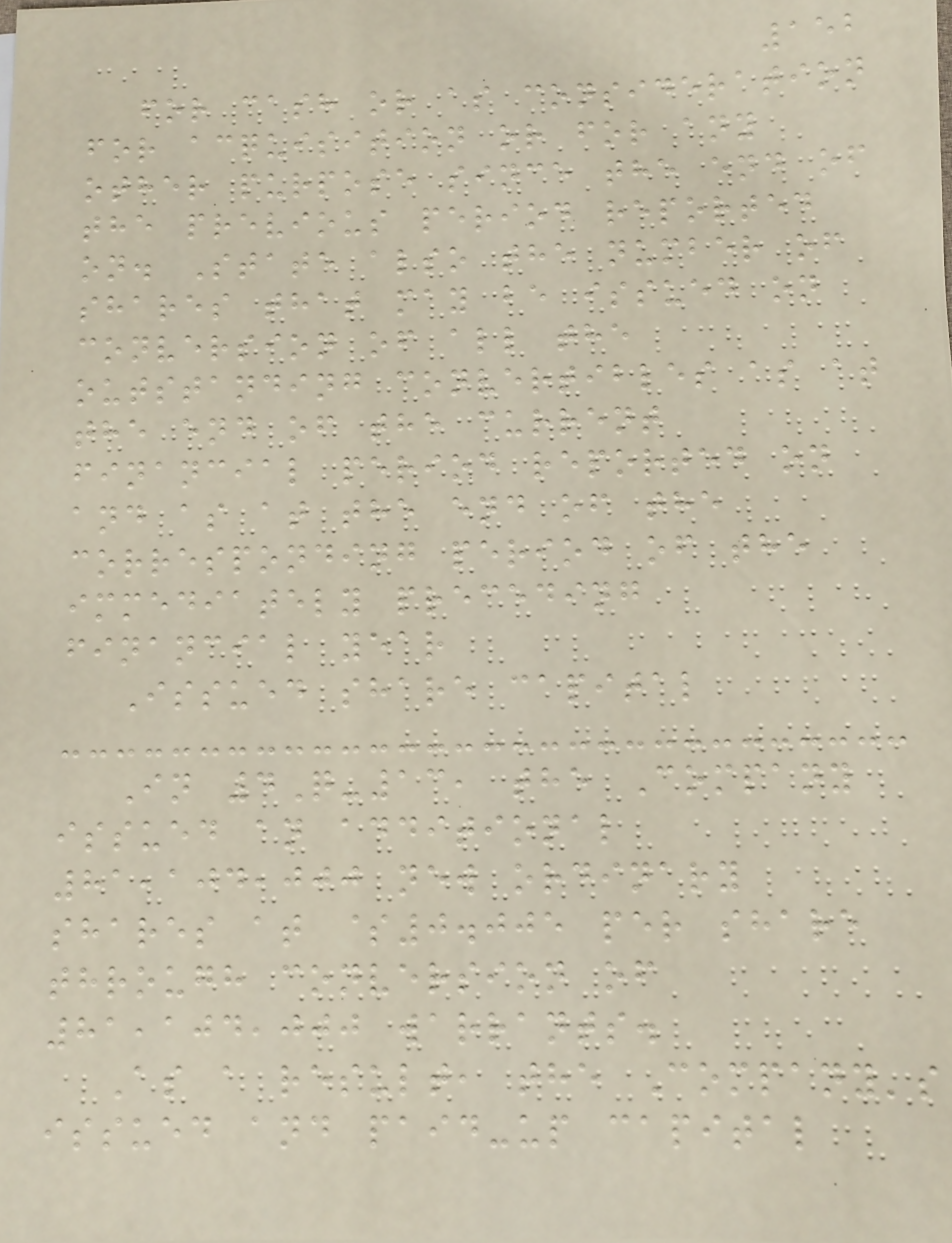152
for cash or as consideration
for acquisition or for any
other purpose since the end of
the previous period reported
on. State also the number of
shares that may be issued on
conversion of all the
outstanding convertibles as at
the end of the current
financial period reported on
and as at the end of the
corresponding period of the
immediately preceding
financial year
Issued share capital
In 4Q-13, the Company
issued an additional
81,104,000 new ordinary
shares at $0.005 per share
through conversion of
81,104,000 warrants.
As a result, the Company's
issued and paid-up capital
